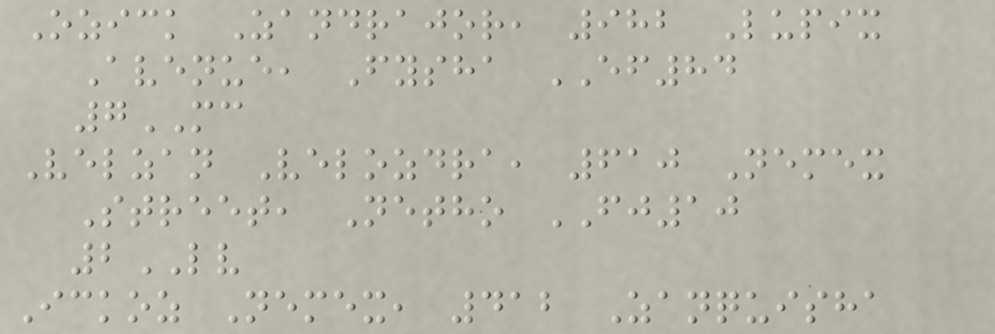Ozick Zandrajor, 982 Lupix
Avenue, Fysha EF84
7MC
Velzan Velozdra, 610 Nemex
Street, Netho FJ10
2LV
Ickoz Nemex, 412 Zanquisha
